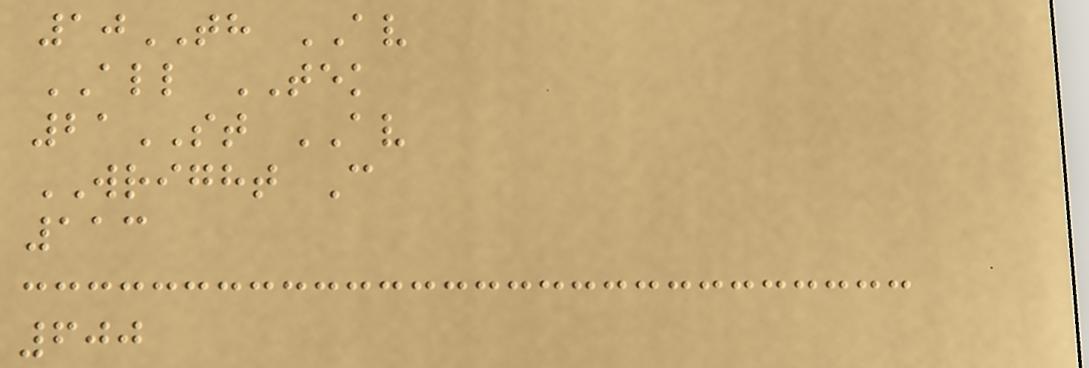10TH AV
ALL TEK
21ST AV
WRIGHT C
113
600
